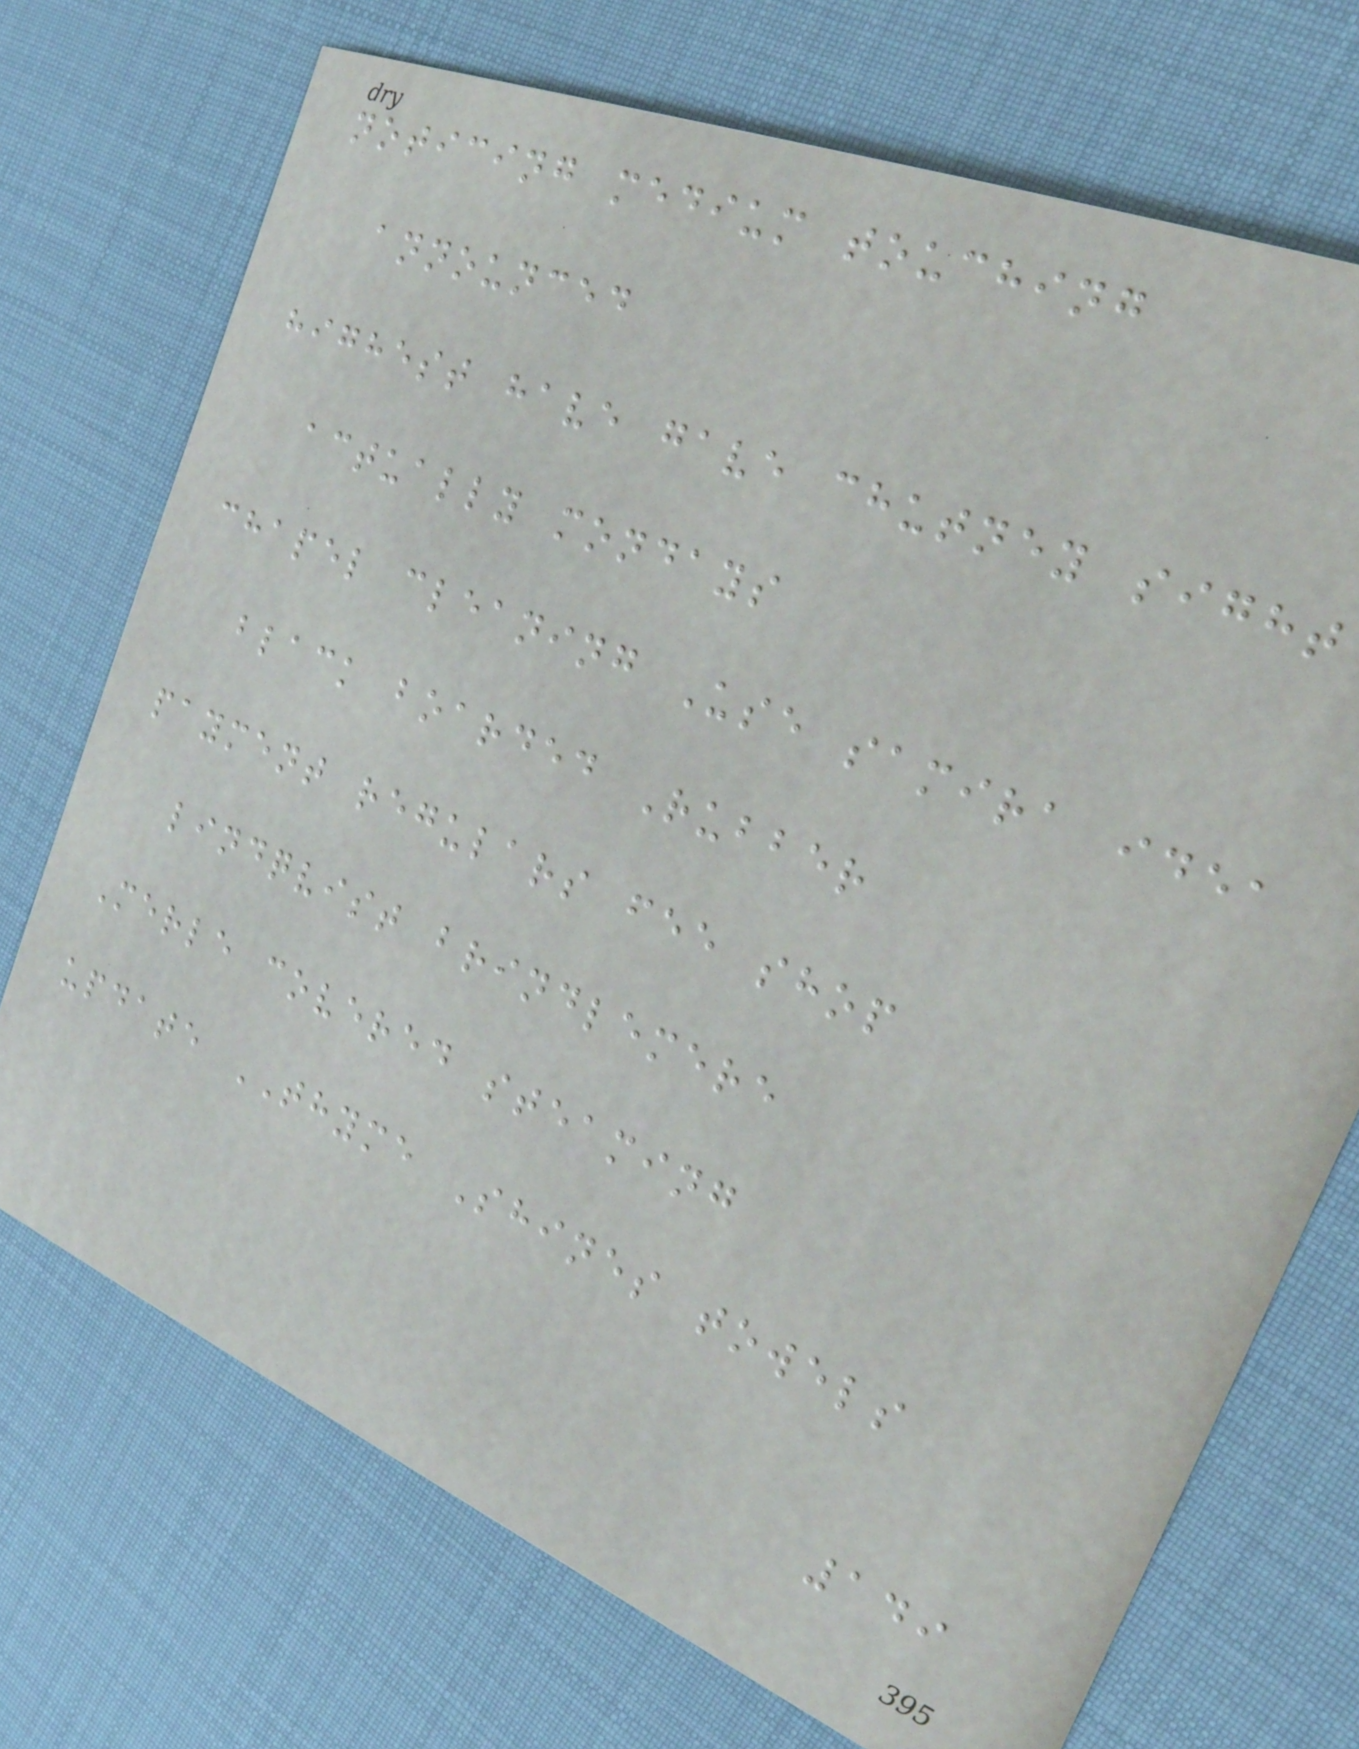noticing medium touching
announced
highest have gave chutney sight
actually mondays
chapel cleaning Use samira idea
black boarded Rubber
payment regulars fee shop
lindqvist brindlemere
Merle covered steaming
update THYME Shines towels
149
